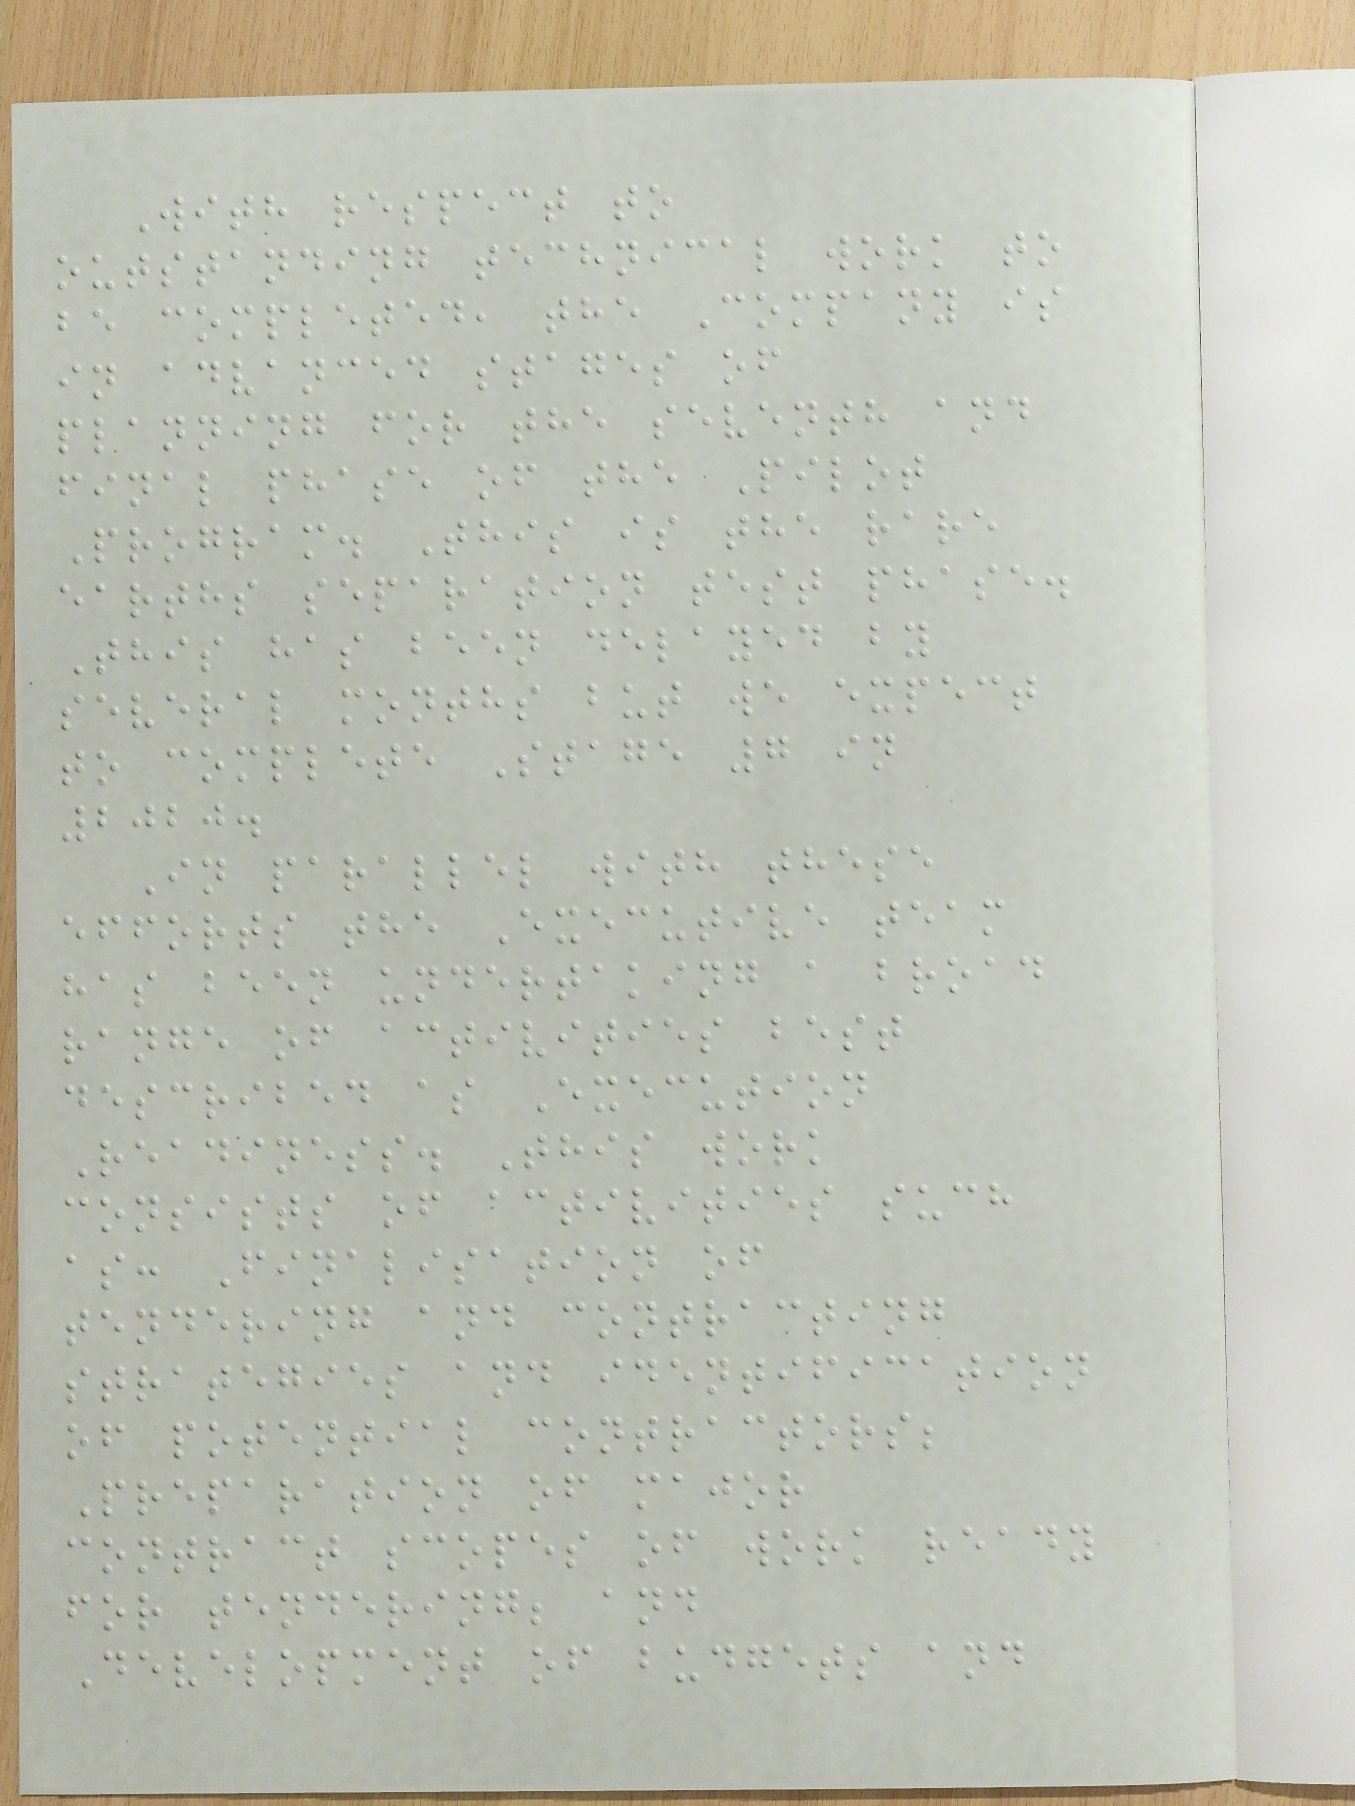With respect to
outstanding technical work to
be completed, the Company is
in advanced stages of
planning for the seventh and
final phase of the Pilot
Program. This is the rare
earths separation test phase.
This has been delayed by
several months but we expect
to complete Stage 7 in
2020.
In parallel with these
efforts the Executive team
has been undertaking a broad
range of activities best
described as Execution
Readiness. This work
consists of activities such
as: Finalisation of
tendering and contracting
strategies and identification
of potential contractors;
Preparation of major
contract scopes of work ready
for tendering; and
Development of budgets and
